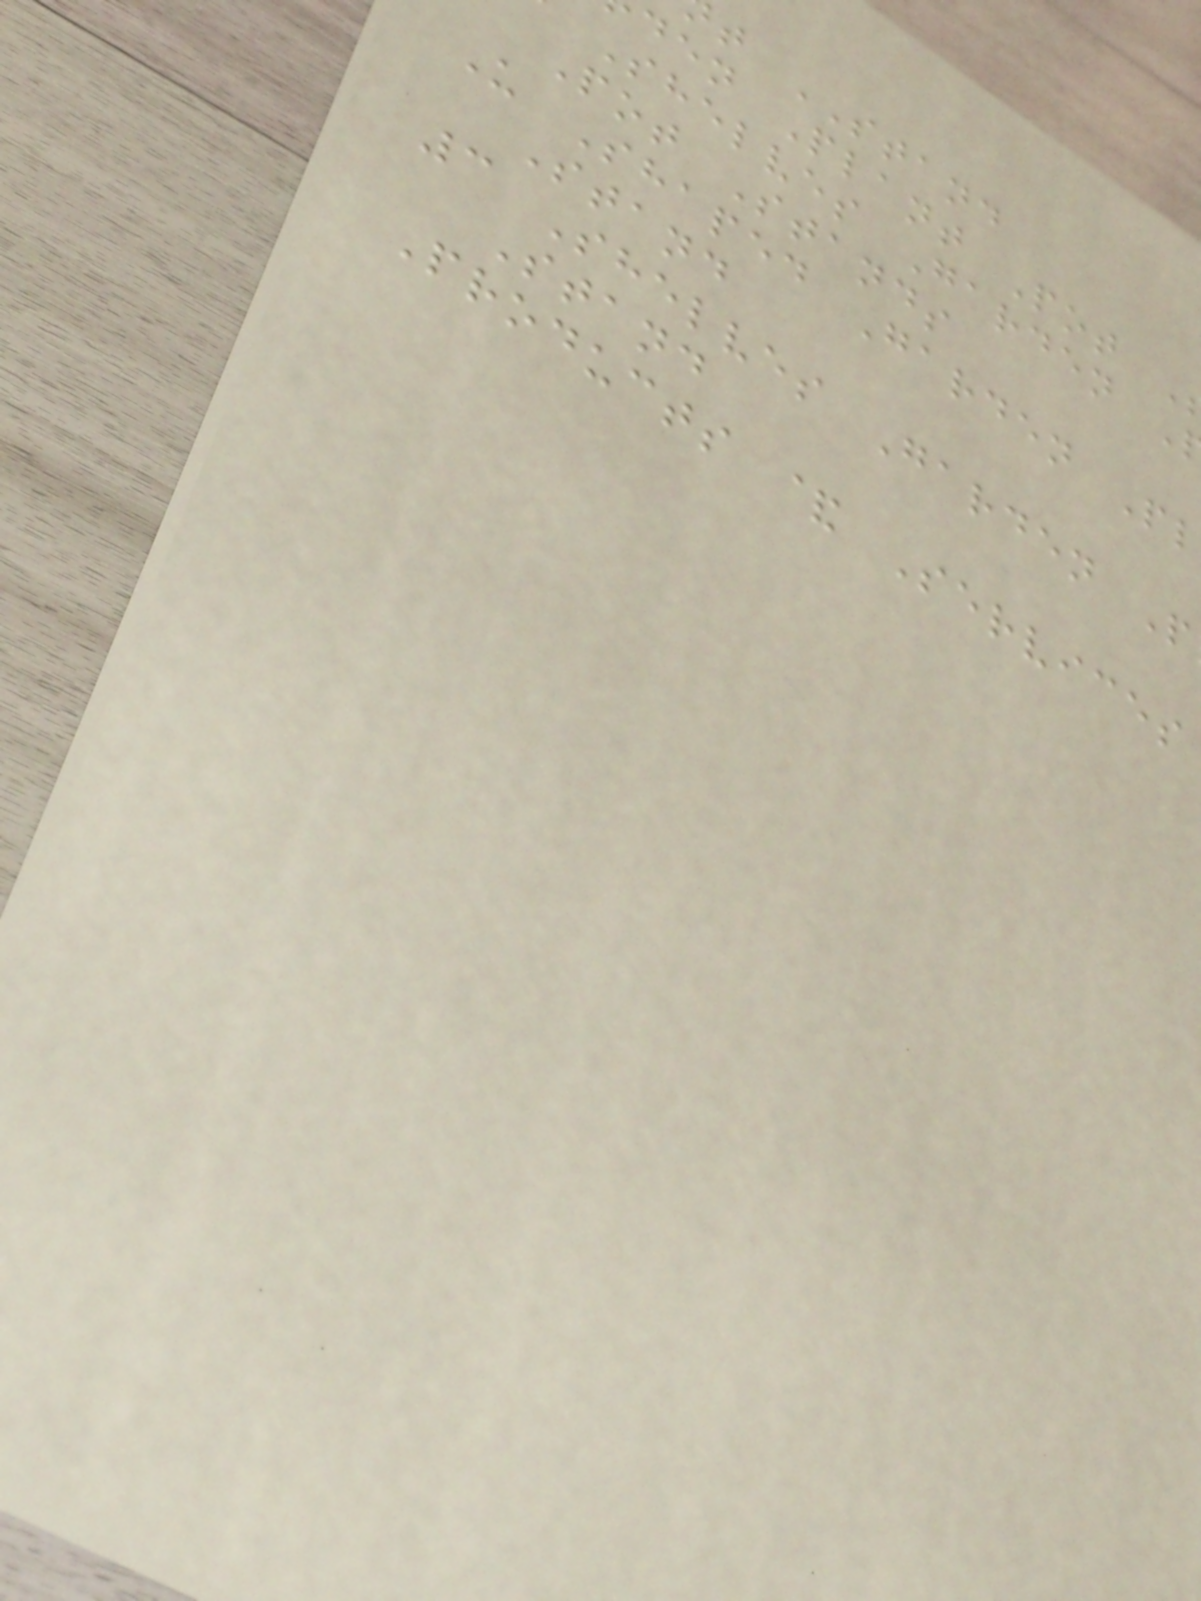t STAND
den Plant Pot
Shelves Garden
Pot Stands
U Shaped Garden Pl
Stand
3 Shelves Garden P
Stand
Products & Services
